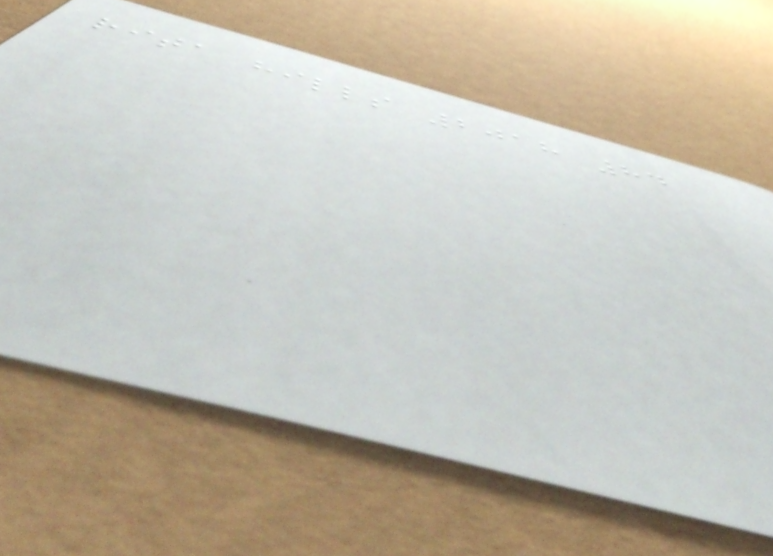rita hills 2018 84
